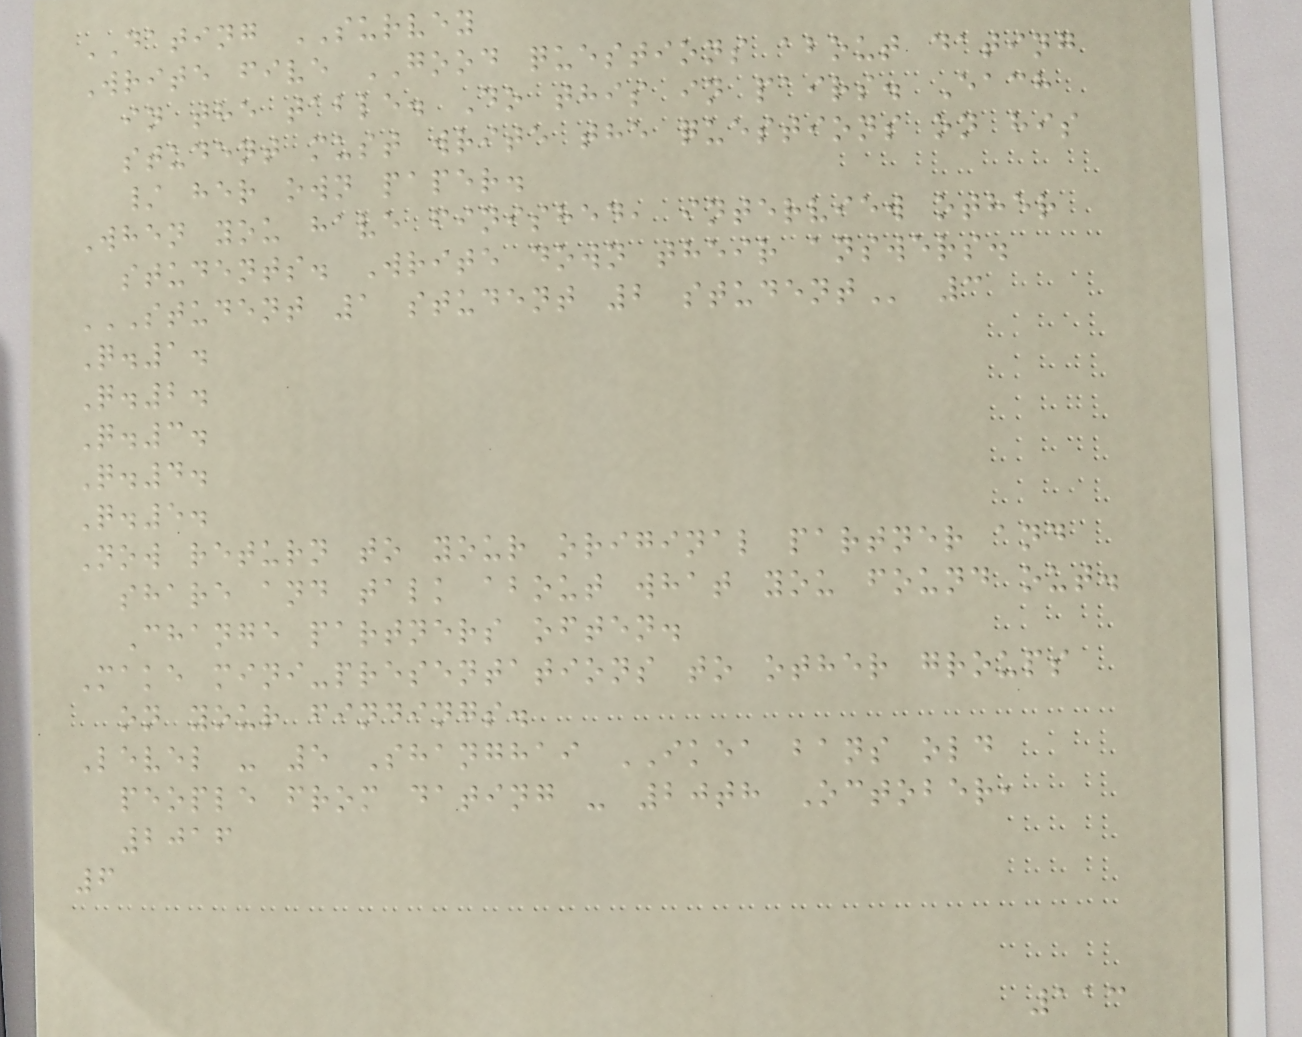DATING SURVEY
Write five GOOD questions about dating
in the table. Do this in pairs. Each
student must write the questions on his
/ her own paper.
When you have finished, interview other
students. Write down their answers.
STUDENT 1 STUDENT 2 STUDENT 3
Q.1.
Q.2.
Q.3.
Q.4.
Q.5.
Now return to your original partner and
share and talk about what you found out.
Change partners often.
Make mini-presentations to other groups
on your findings.
Level - 5 Shanghai IKEA bans old
people from dating - 20th October,
2016
6
113
